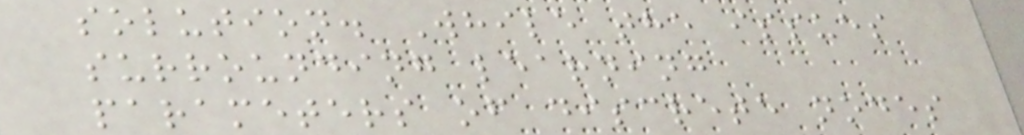solution. While the issues
surrounding learning
parameters of discrete nodes
